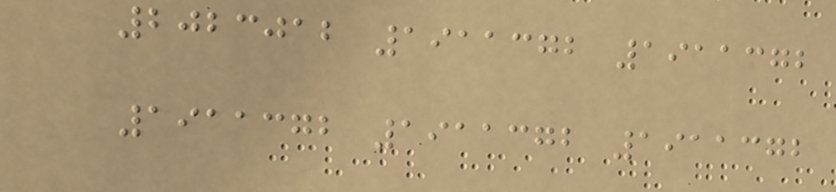2023012 1911372 1911372
1911372 1911372 1911372
